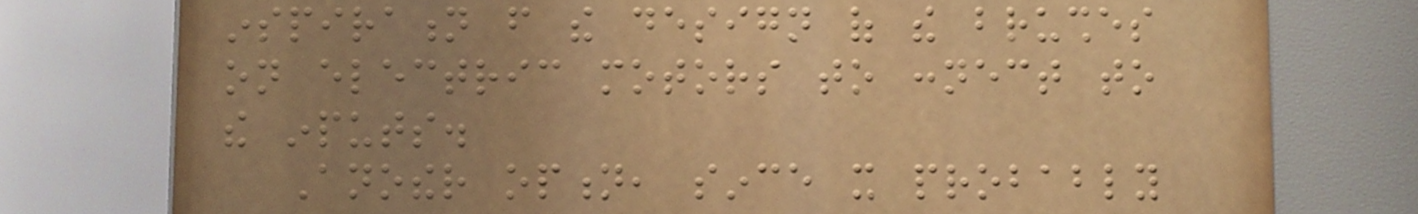inspiration from the design of the brushes
on electric motors to connect to
the inputs.
Another option, since it probably
